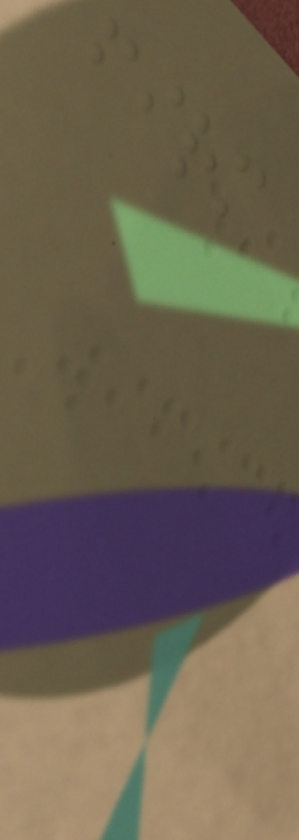firm
